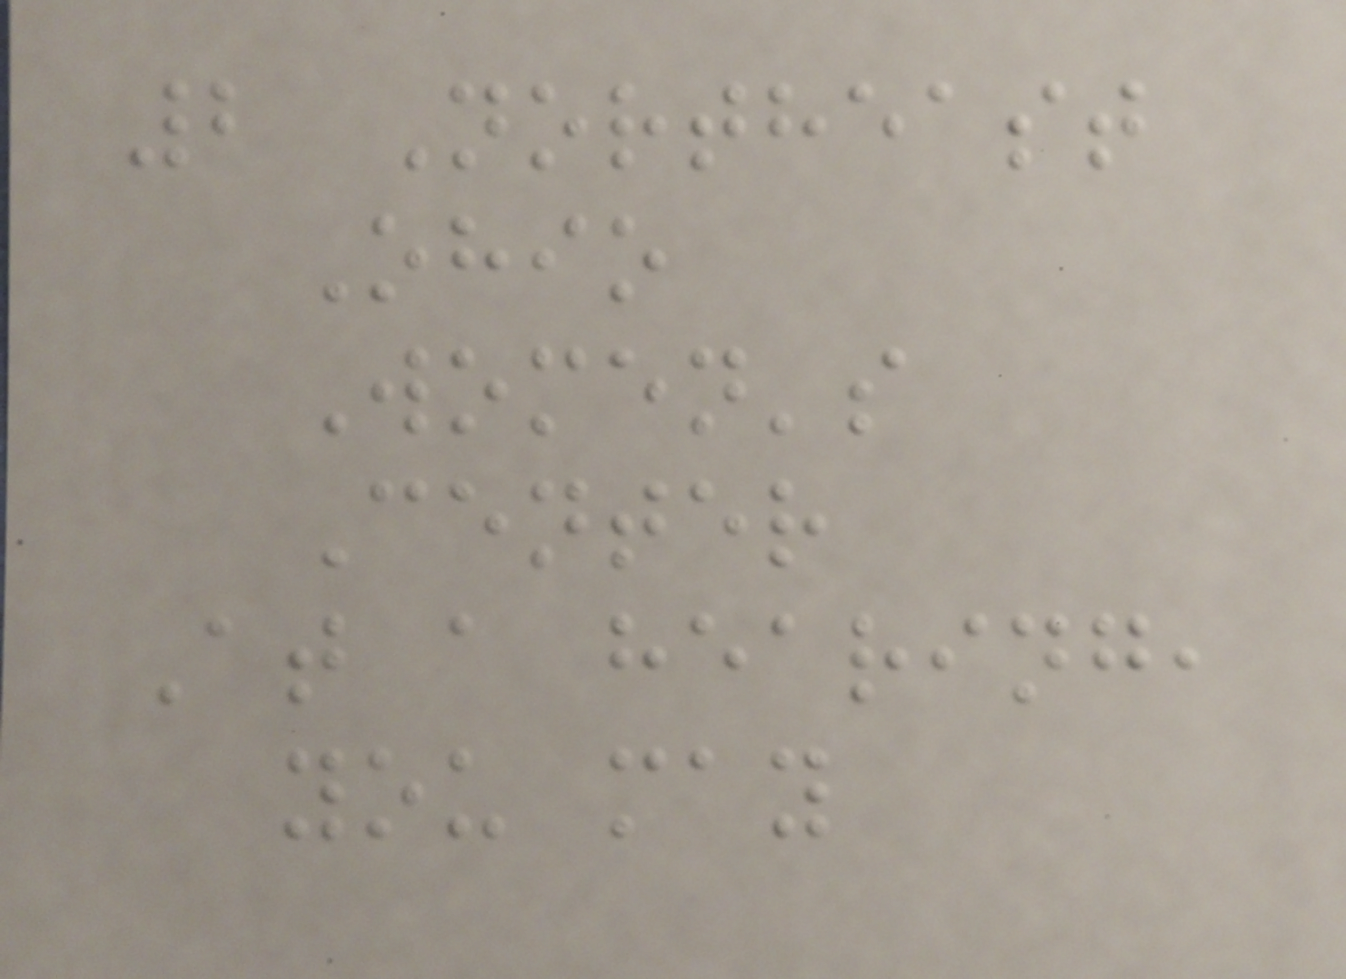2 Northeast
Ohio
Women's
Center
At a hearing,
you may
